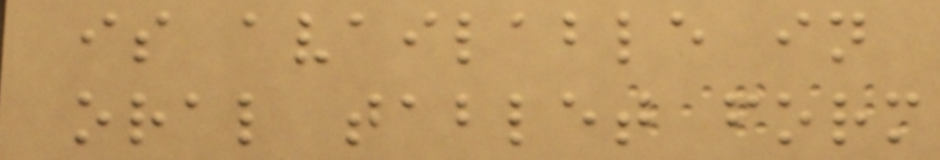is available in
oral tablet form
